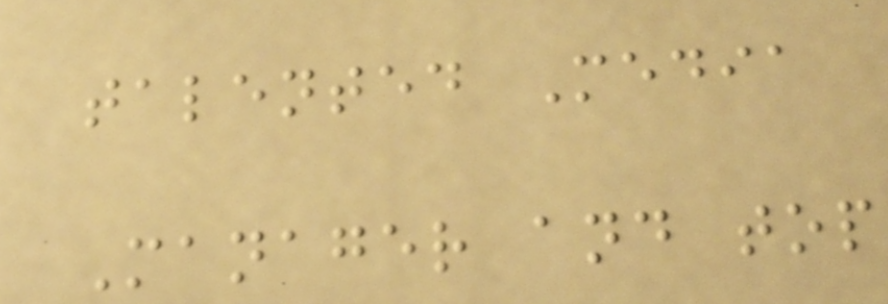talented Media
Manager and top
